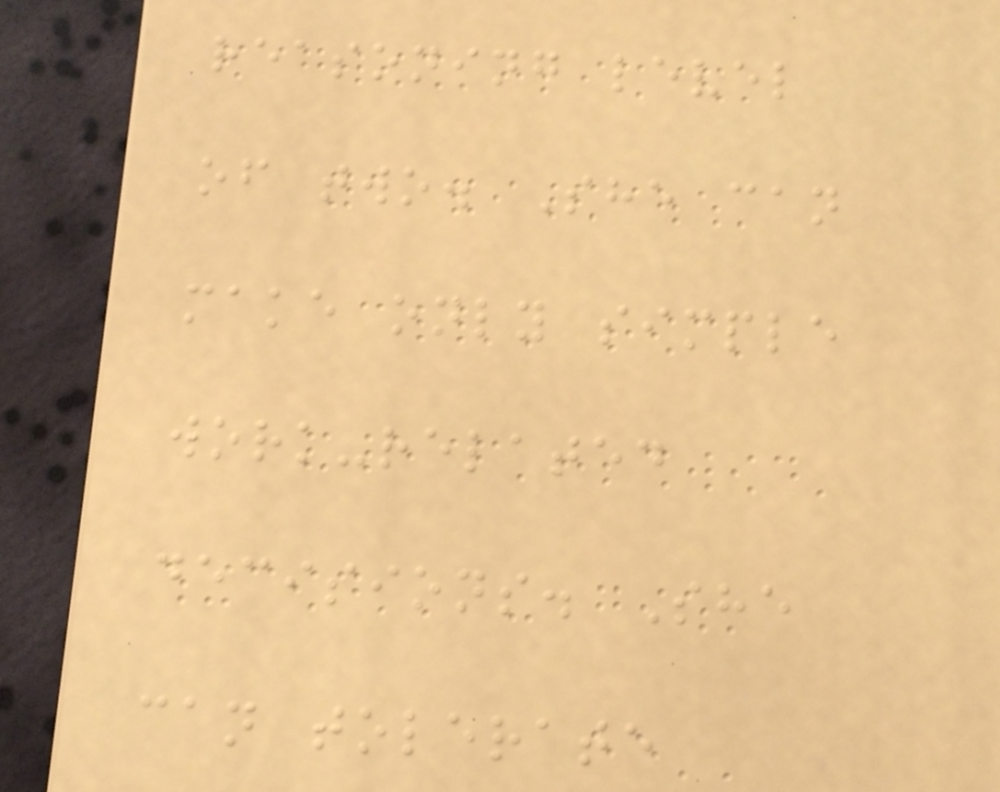reasoning level
of two. She can
make only simple
work-related
decisions. She
can tolerate
